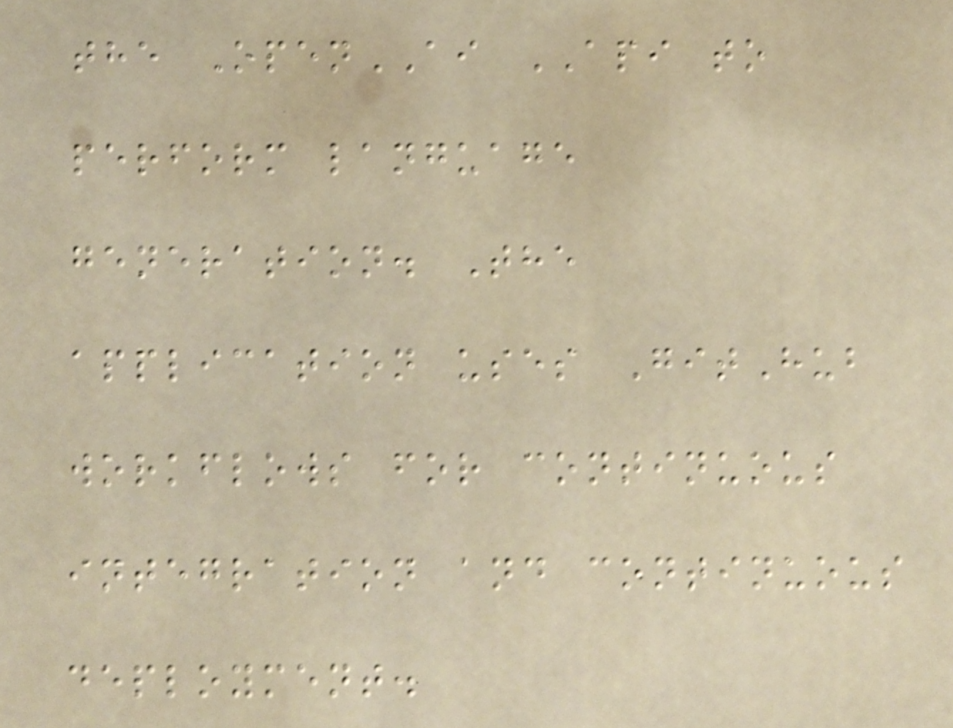the OpenAI API to
perform language
generation. The
application uses GitHub
workflows for continuous
integration and continuous
deployment.
